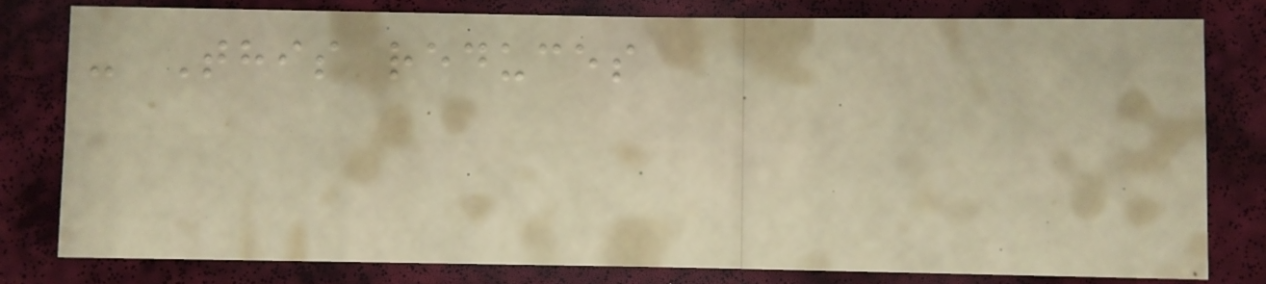- This reduces
